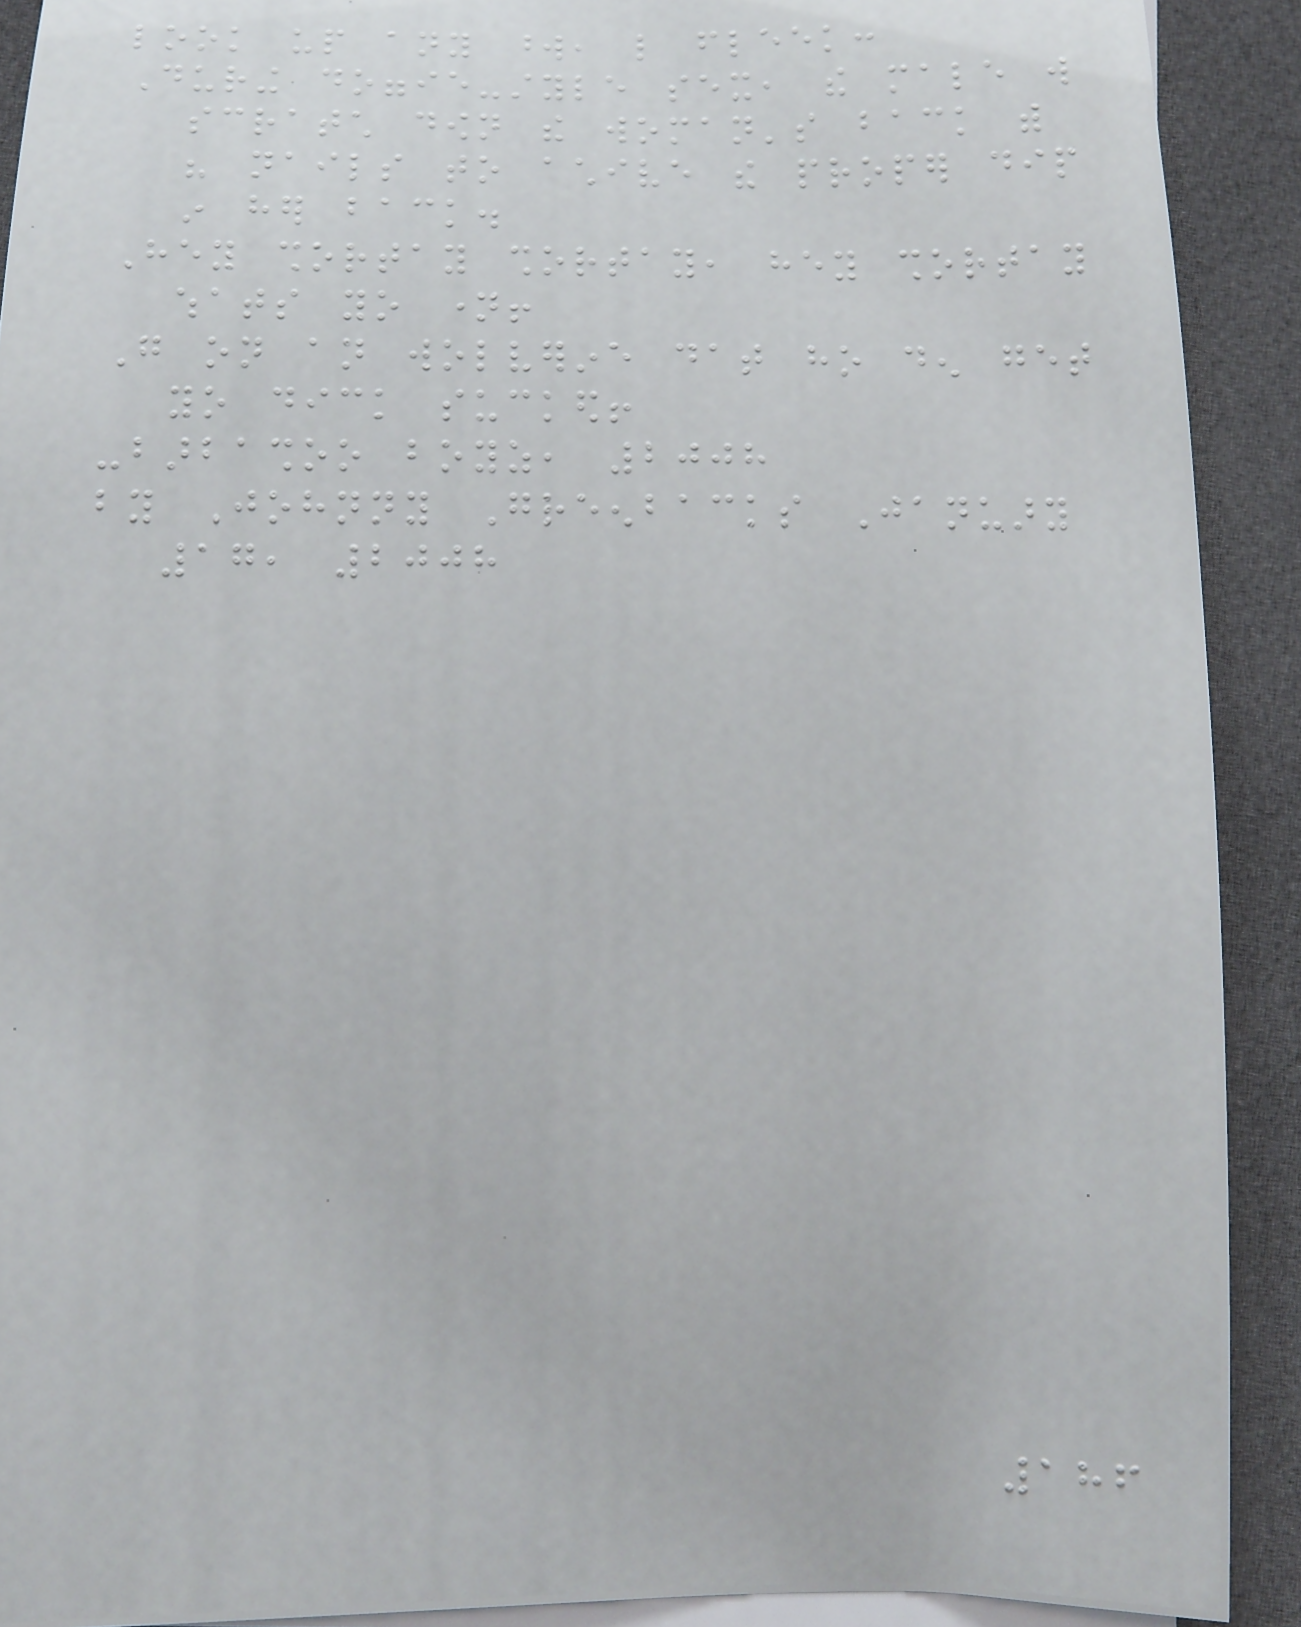look up any word, like fleek:
During doggie-style sex, the male will
scratch down the woman's back with
his nails to achive the proper dip
in her back.
Hey shortay shortay, hey shortay
whats yo name!
Go on an wolverine dat ho den get
yo dick sucked!
-barbashoo boyz, 2008
by Johnny Greenbacks January
17, 2008
186
